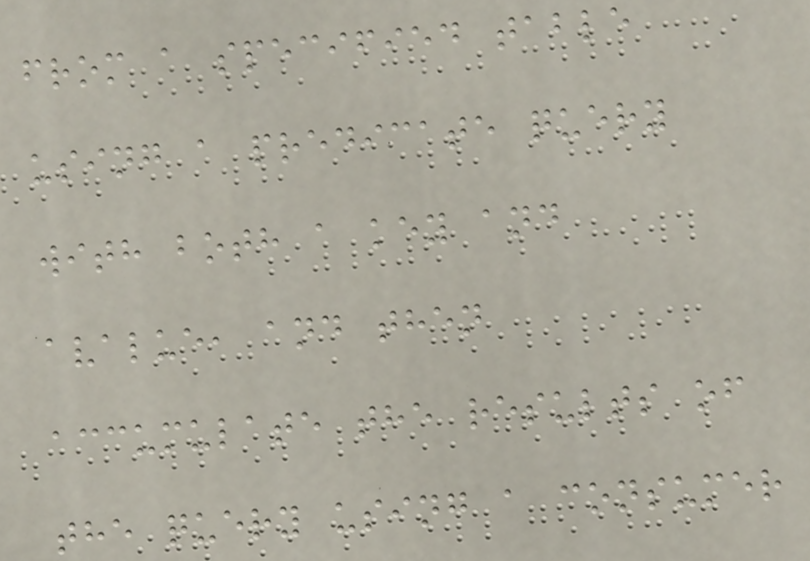from a specified table
using a predicate query
with both a key and
avalue, and then
accumulate the results of
the query using a consumer
